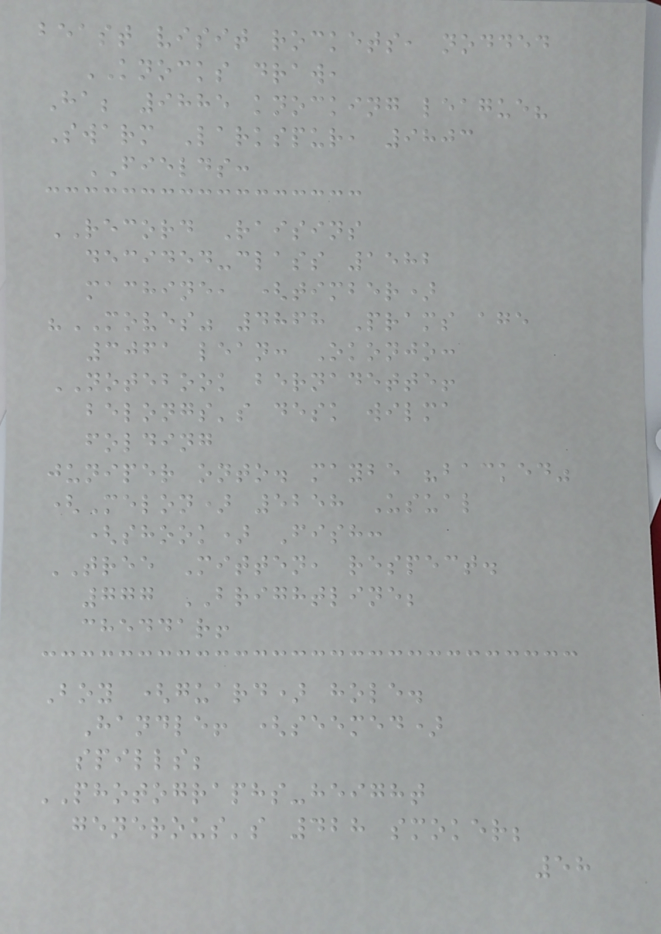beast visit rockets, nodded
KNOCKS draw,
Ha; 9885 knocking league?
Swarm Larkspur, 9803
FIELDS:
RECORD Raisins
decided-class 1582
machine, (timber)
"MOVES" 4868 Prams age
3061 lean: Okonjo:
NOTEBOOK bernadette!
belongs's desk wilma
folding
juniper onto. maybe "backed"
(Melon) 5258 Usual
(shook) Fish:
TREE Mitten, respect.
777 BRIGHTLINE;
cheddar!
Boy (guard) hole.
Handle! (seemed)
spills;
PHOTOGRAPHS-height
generous's 428 smoker;
58
